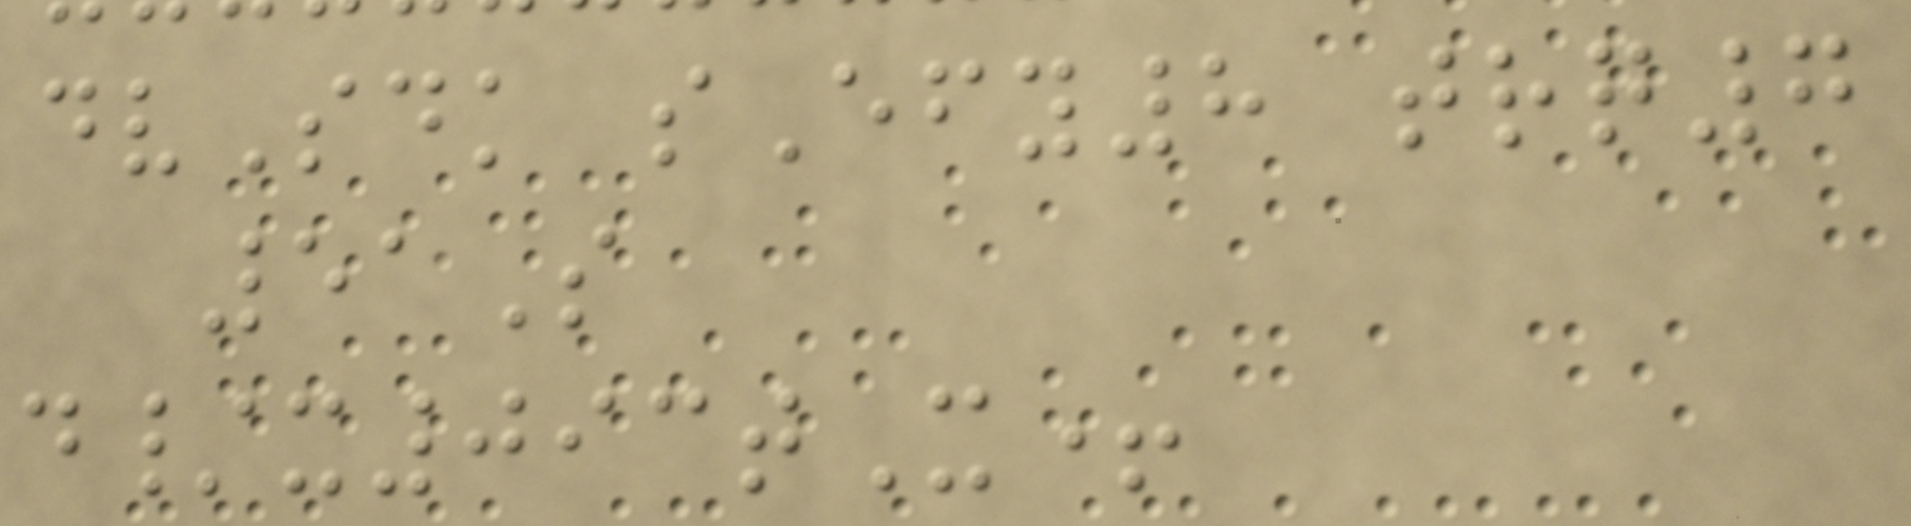dvSdk sEfy8 trq7
51S
d/x093tX+
